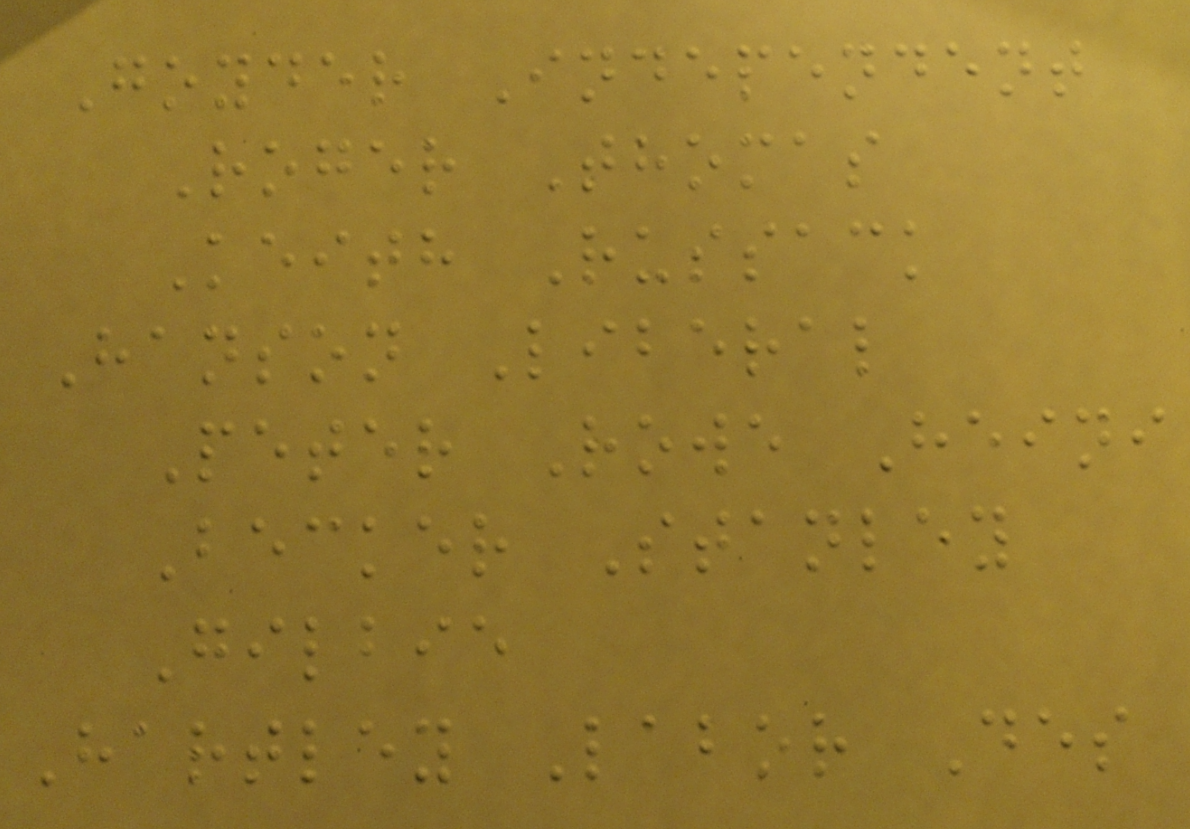Goyder Independent
Roger Thomas
Keith Russack
Hanson Liberal
Peter Rowe Heini
Becker Stanley
Gilbie
Hartley Labor Des
